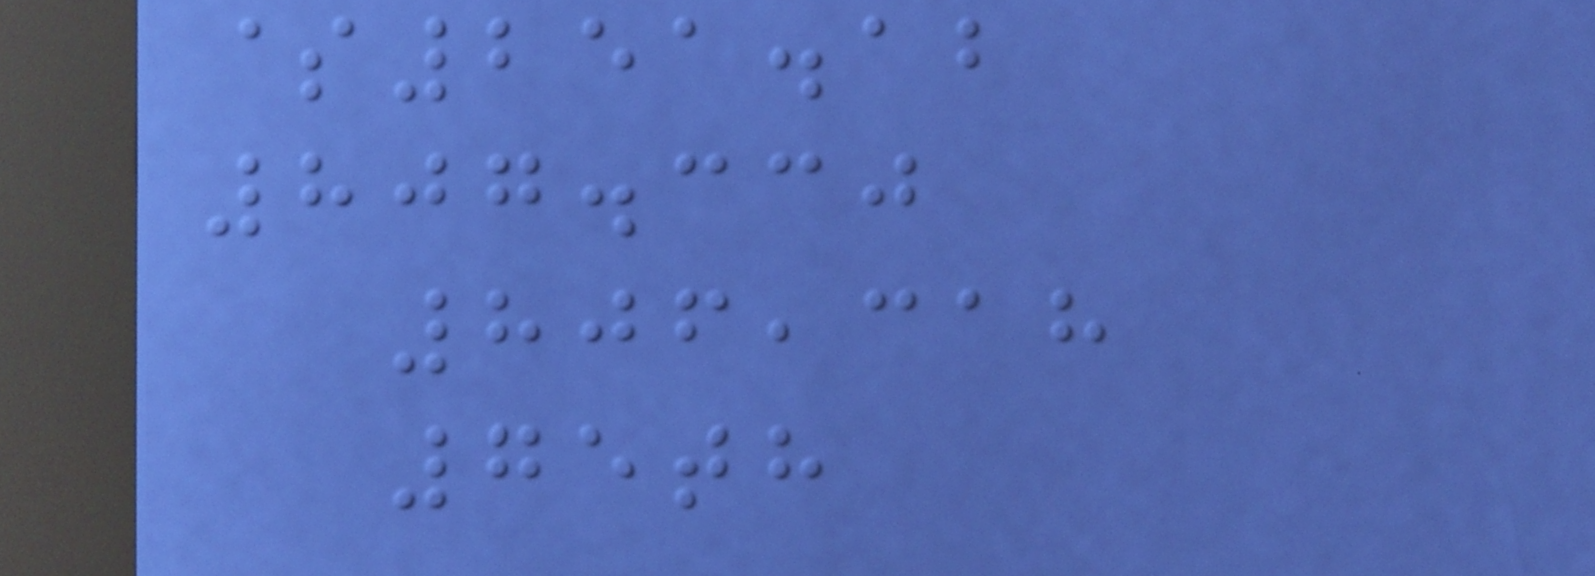$251.12
807.330
806,318
75th
